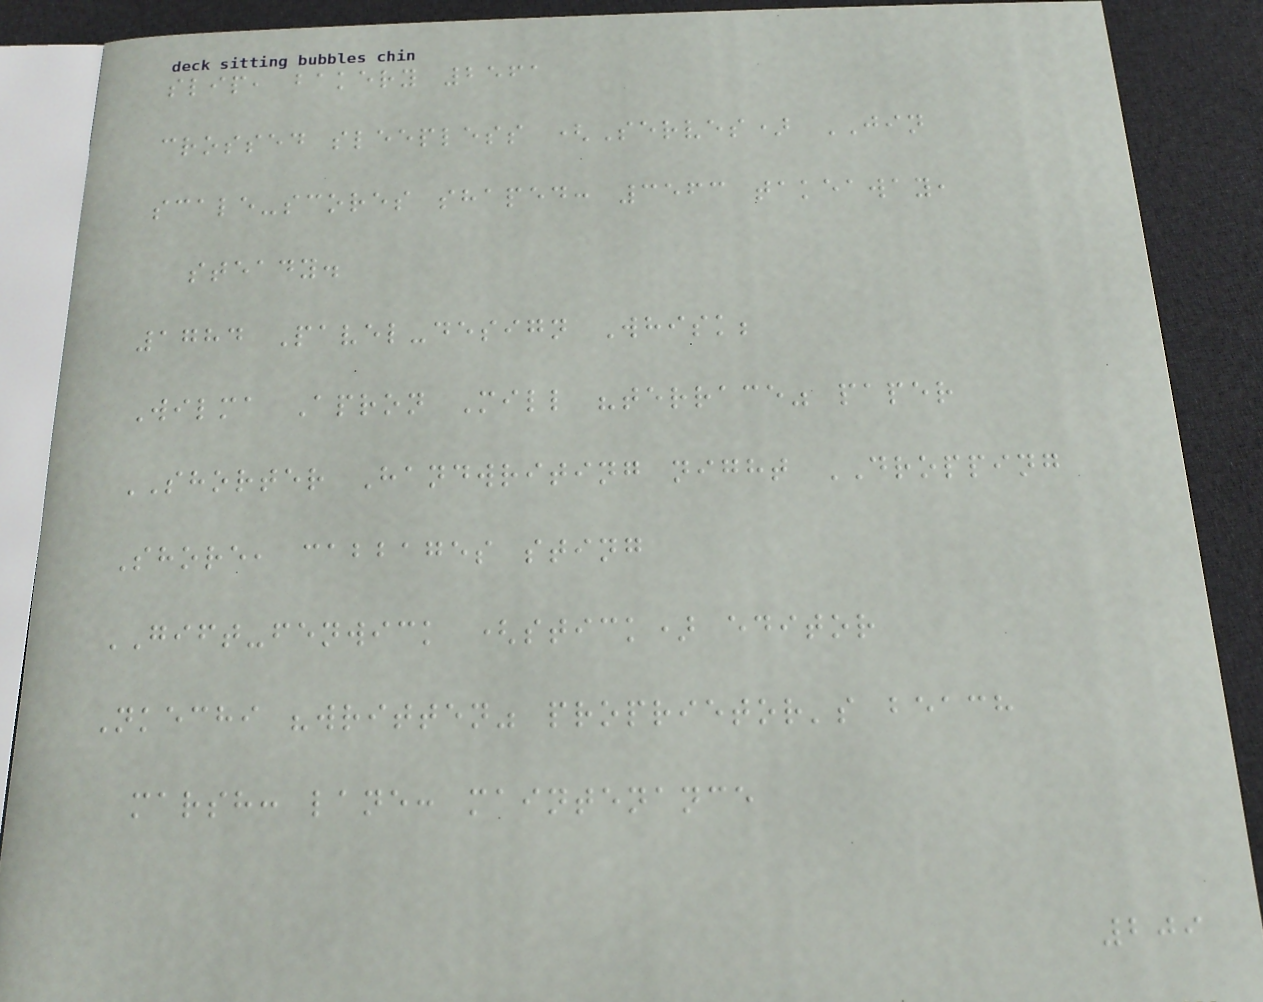slip, bakery 2561
crossed sleepless (Serves) JIN
scale-scores shaped: 3563 takeaway,
steady.
1784 Pavel-design Whisk;
Wilma Apron Mill "terrace" paper
SHORTER Handwriting night DROPPING
Shore, cabbages sting
GIFT-fenwick (stick) editor
Nkechi "written" proprietor's beach
marsh: lane: maintenance
209
